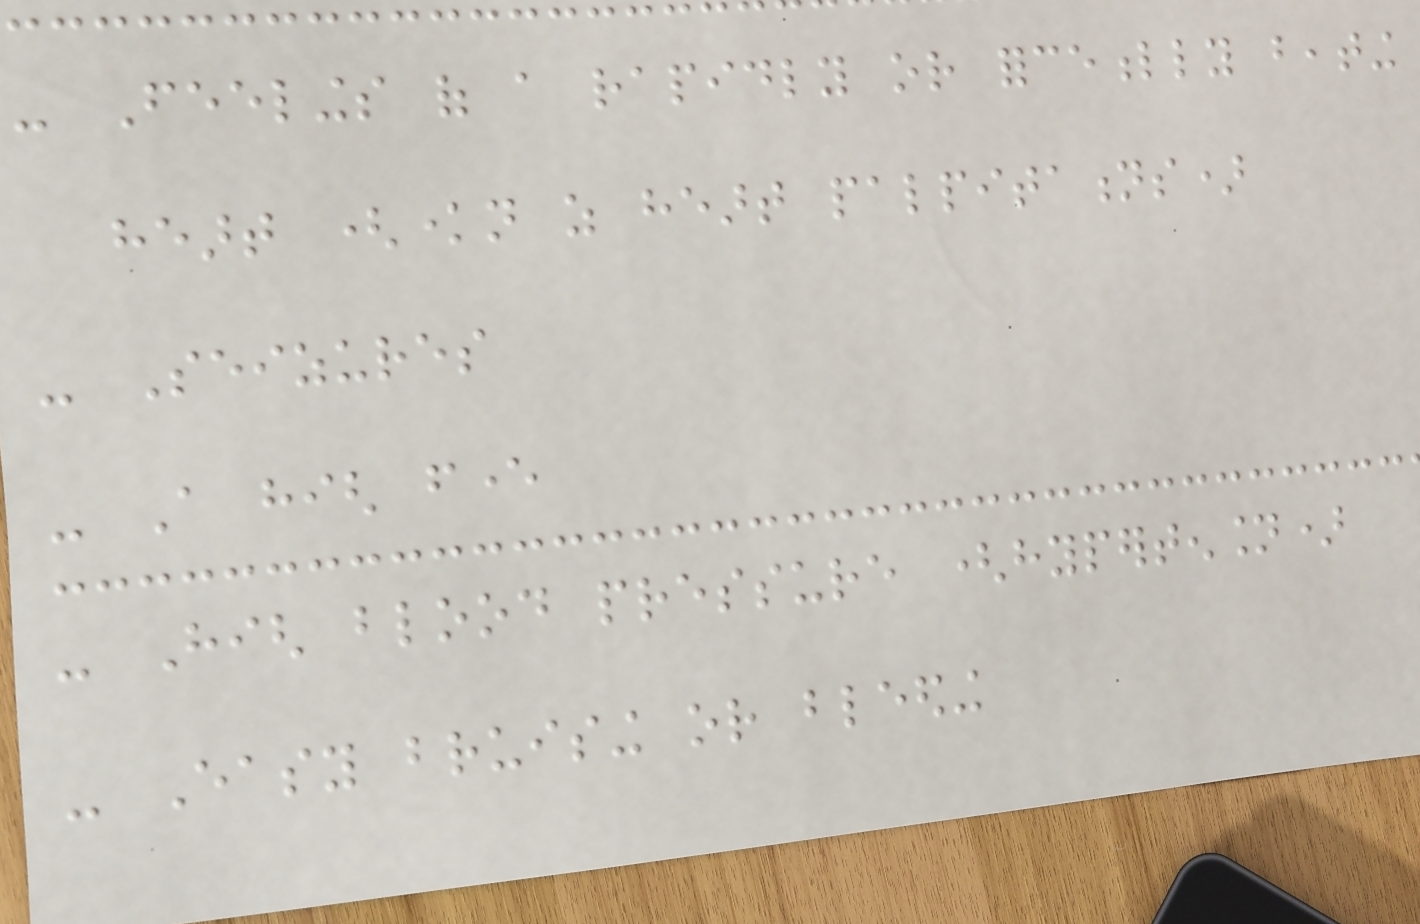- Feelings of a rapidly or forcefully beating
heart (known as heart palpitations)
- Seizures
- A high fever
- High blood pressure (hypertension)
- Easy bruising or bleeding
